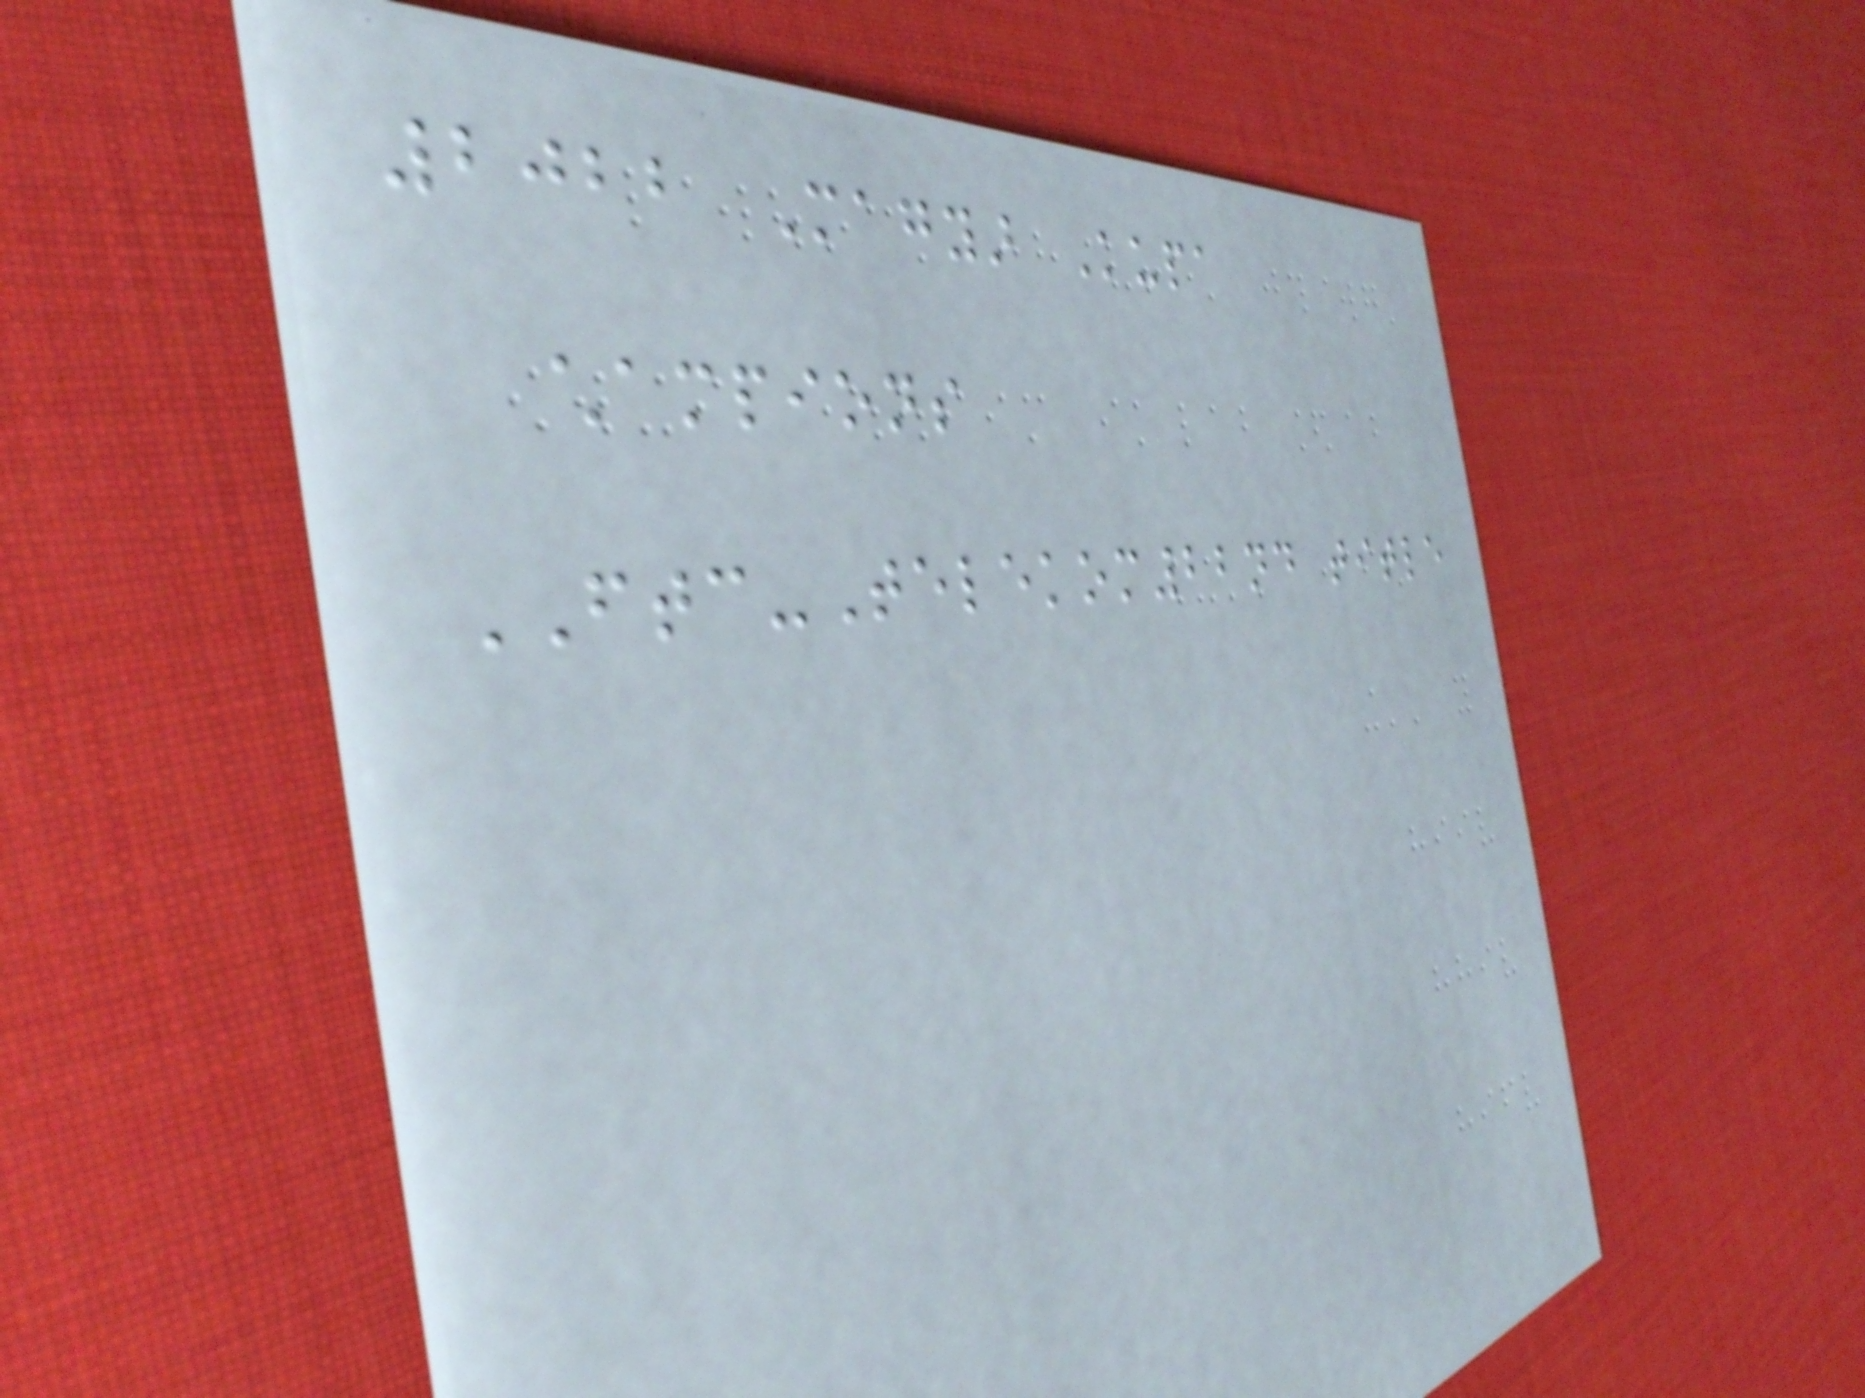2022 Magyar Kupa
champions
FTC-Telekom22nd title
